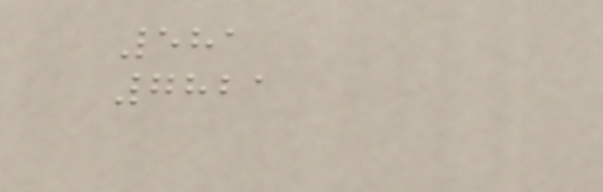581
7821
